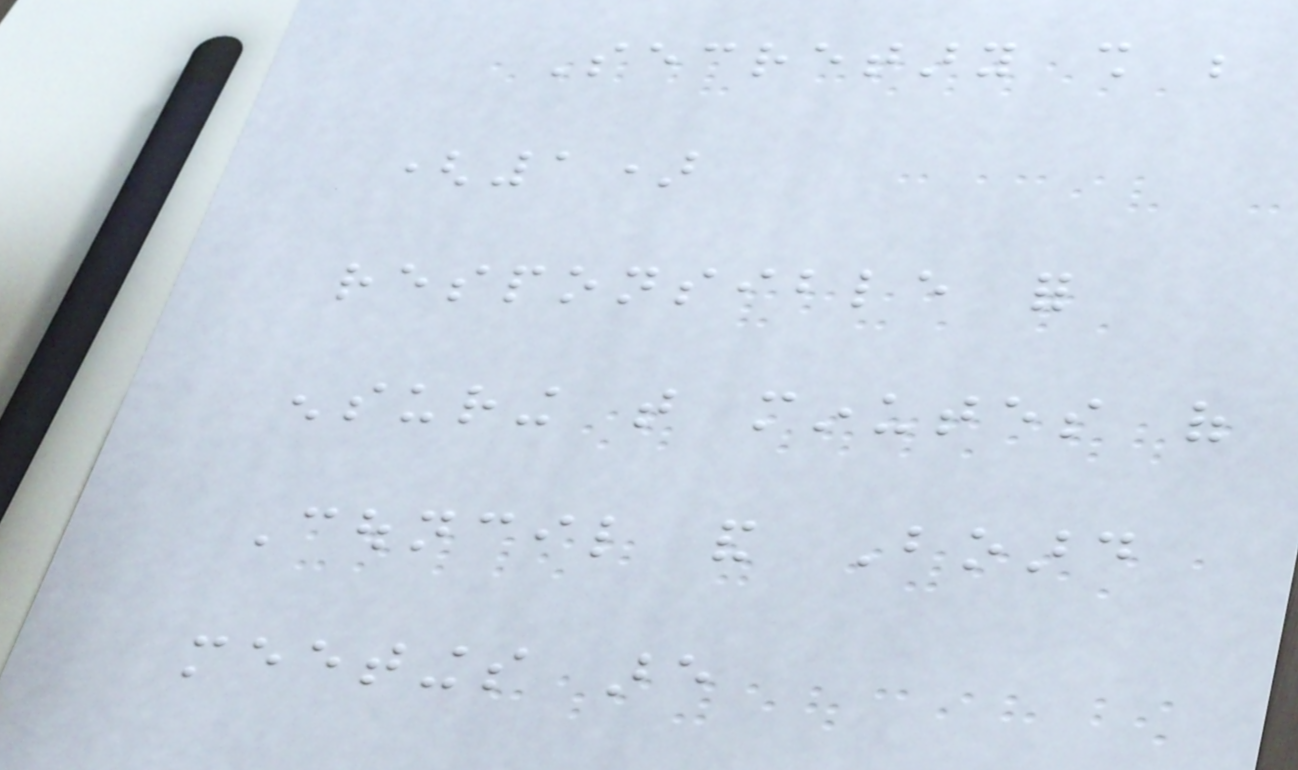Secretary shall be
(1)
responsible for
ensuring that minutes of
Council and Board
meetings are
